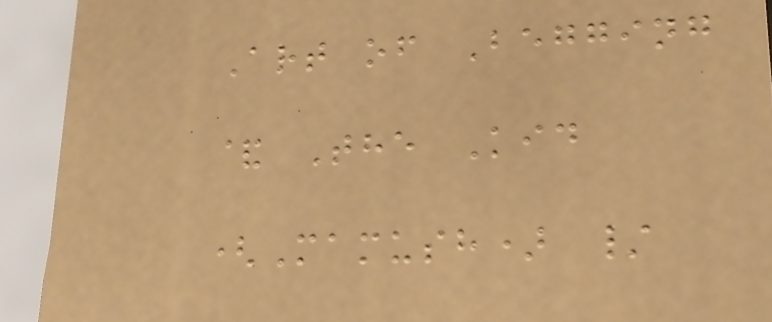Art of Begging
& The Kid
(Mamush) /
